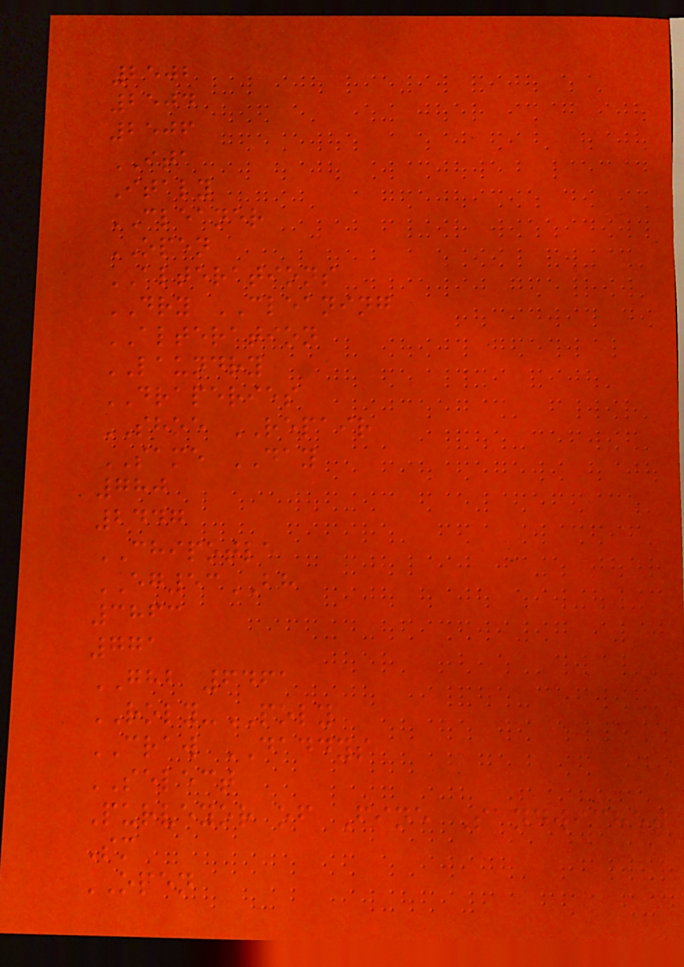2502
2504
2506
ITA
Italy
CLEANER
OPEN
ALTERATIONS
DRY CLEANING
ALTERATION
LAUNDRY
DRAPERIES
SHOE REPAIR
SAME DAY
780
2447
CHIPOTLE
EG53BH
3863
771
GHB 6461
ROLY-POLY
CRAW DADDYS
SELECT
Purveyor of Fine Sandwiches
Sm
OPEN
